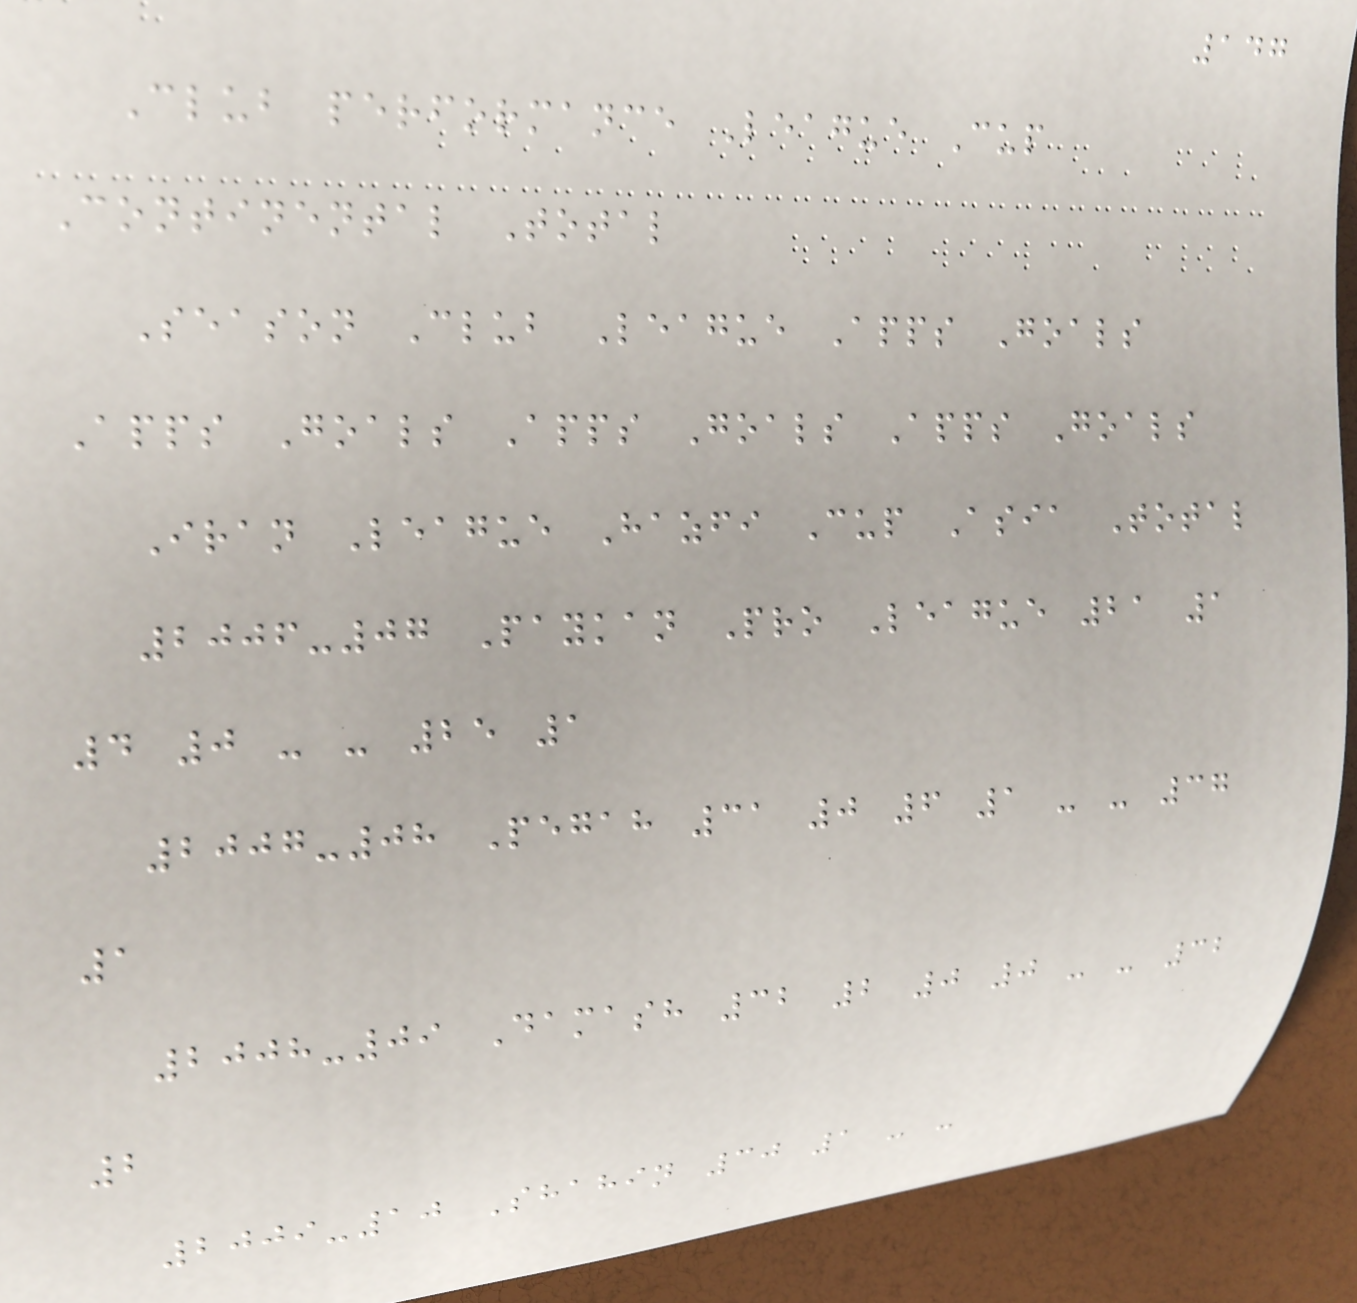147
Club performance League Cup
Continental Total
Season Club League Apps Goals
Apps Goals Apps Goals Apps Goals
Iran League Hazfi Cup Asia Total
2006-07 Paykan Pro League 21 1
4 0 - - 25 1
2007-08 Pegah 31 0 6 1 - - 37
1
2008-09 Damash 32 2 0 0 - - 32
2
2009-10 Shahin 30 1 - -
